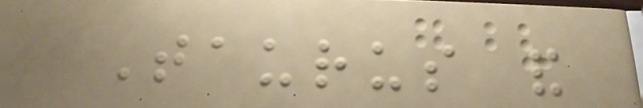Taurus and
